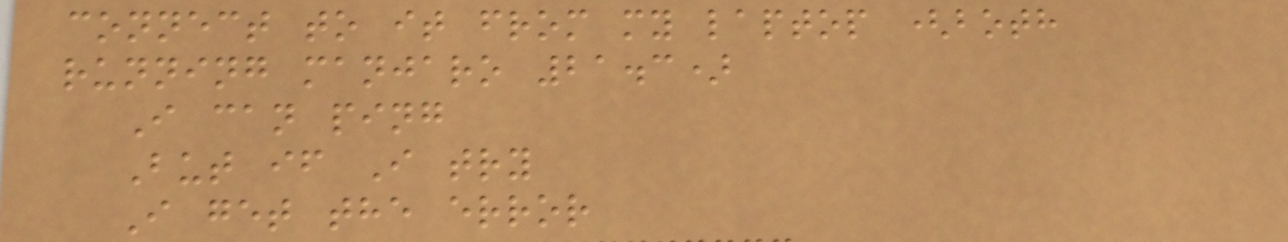connect to it from my laptop (both
running manjaro 21.3)
I can ping
But if I try
I get the error
